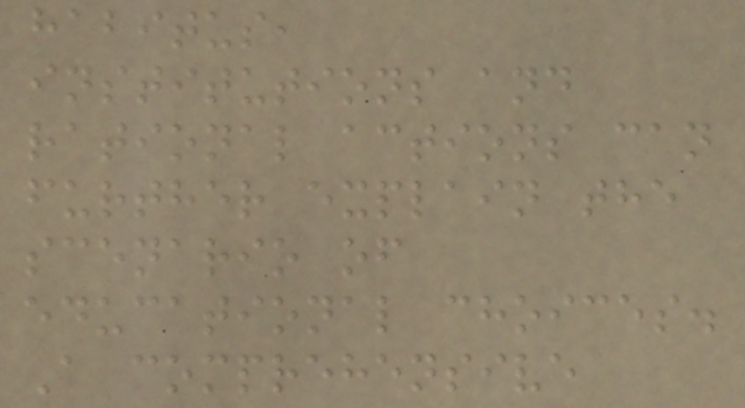habitus,
institutions and
rational actions can
further explain the
scenario of
educational choices.
A comprehensive
